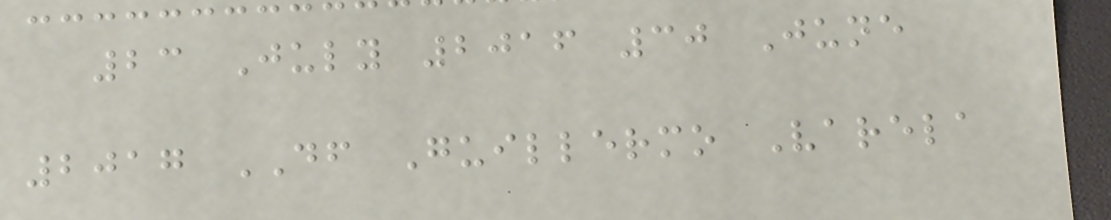23 July 2016 30 June
2017 DF Guillermo Varela
